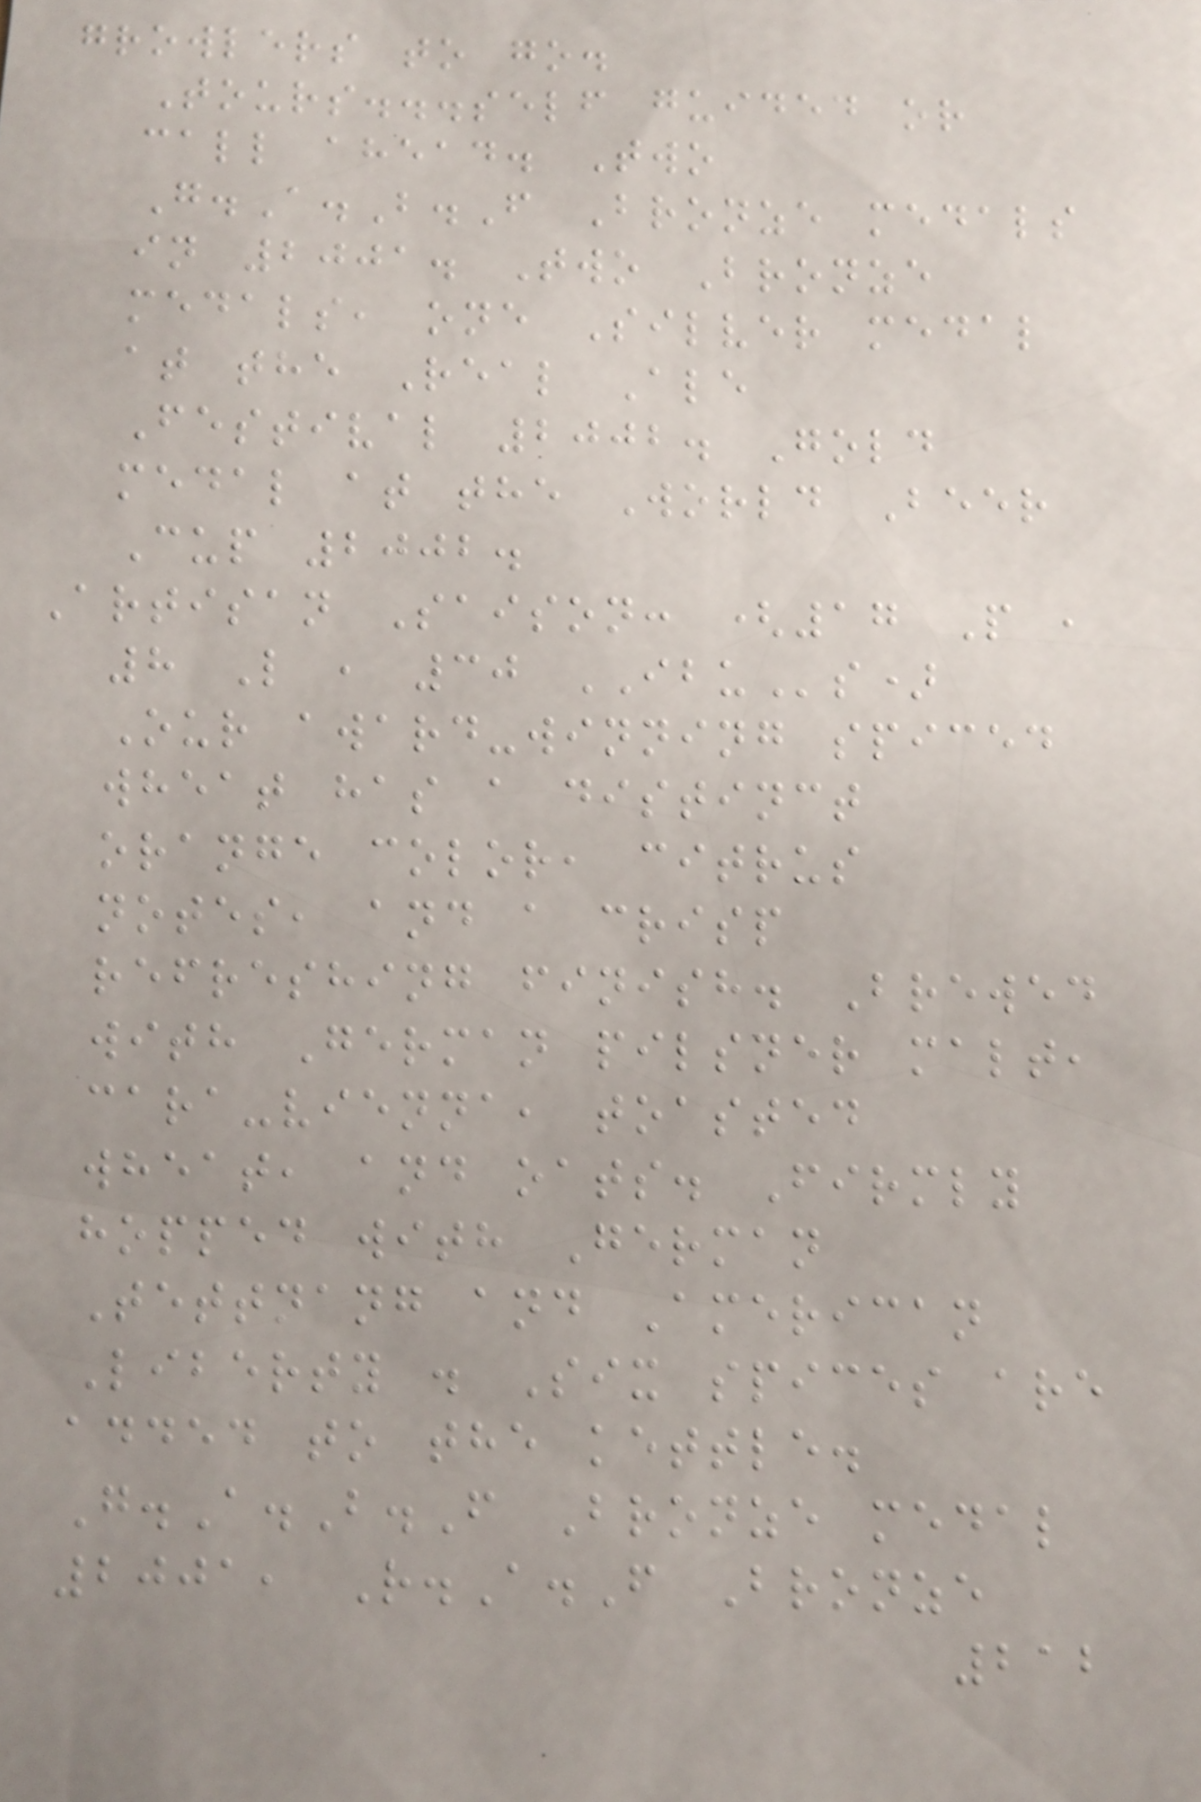growlers to go.
Tours...self guided or
call ahead. Two
G.A.B.F Bronze medals
in 2001. Two Bronze
medals, one Silver medal
at the Real Ale
Festival 2002. Gold
medal at the World Beer
Cup 2002.
Artisan Saison: (17 P ,
8 L , 30 IBUs)
Our award-winning spiced
wheat has a distinct
orange color, citrus
notes, and a crisp
refreshing finish. Brewed
with German pilsner malt,
cara-vienna, toasted
wheat, and oats. Firmly
hopped with German
Tettnang and American
Liberty . Six spices are
added to the kettle.
G.A.B.F Bronze medal
2001, R.A.F Bronze
212
